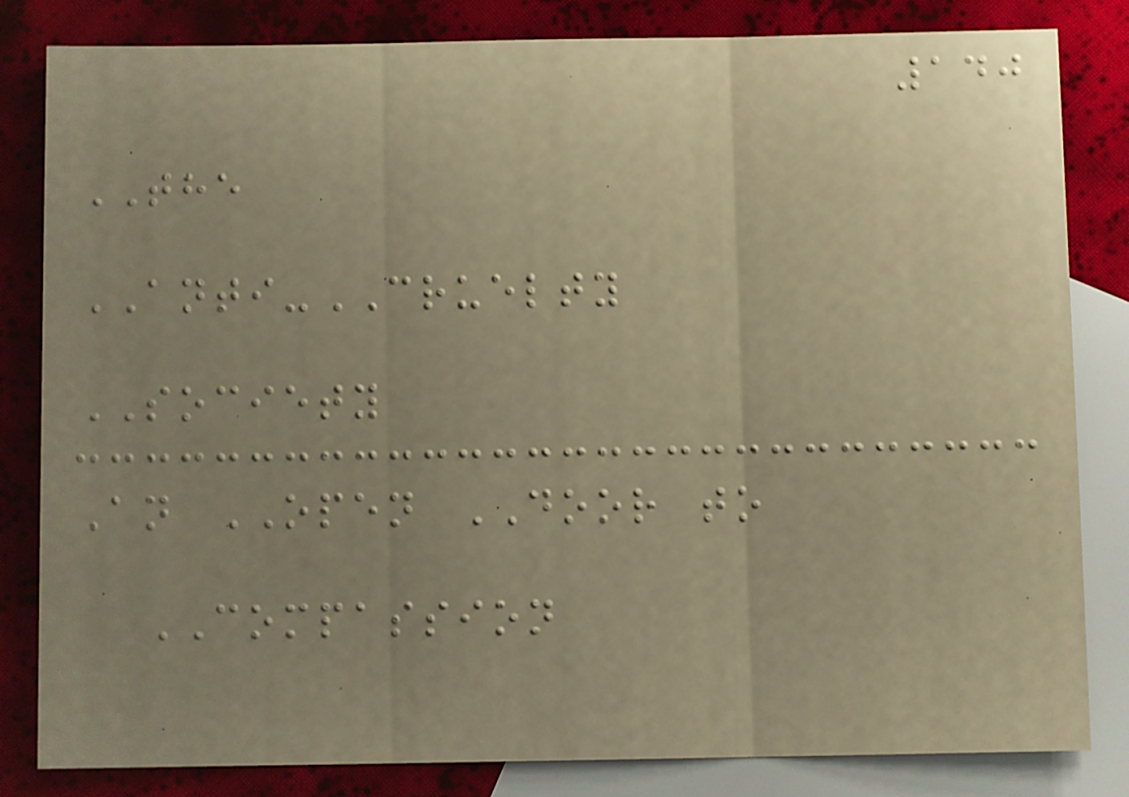140
THE
ANTI-CRUELTY
SOCIETY
An OPEN DOOR to
COMPASSION
